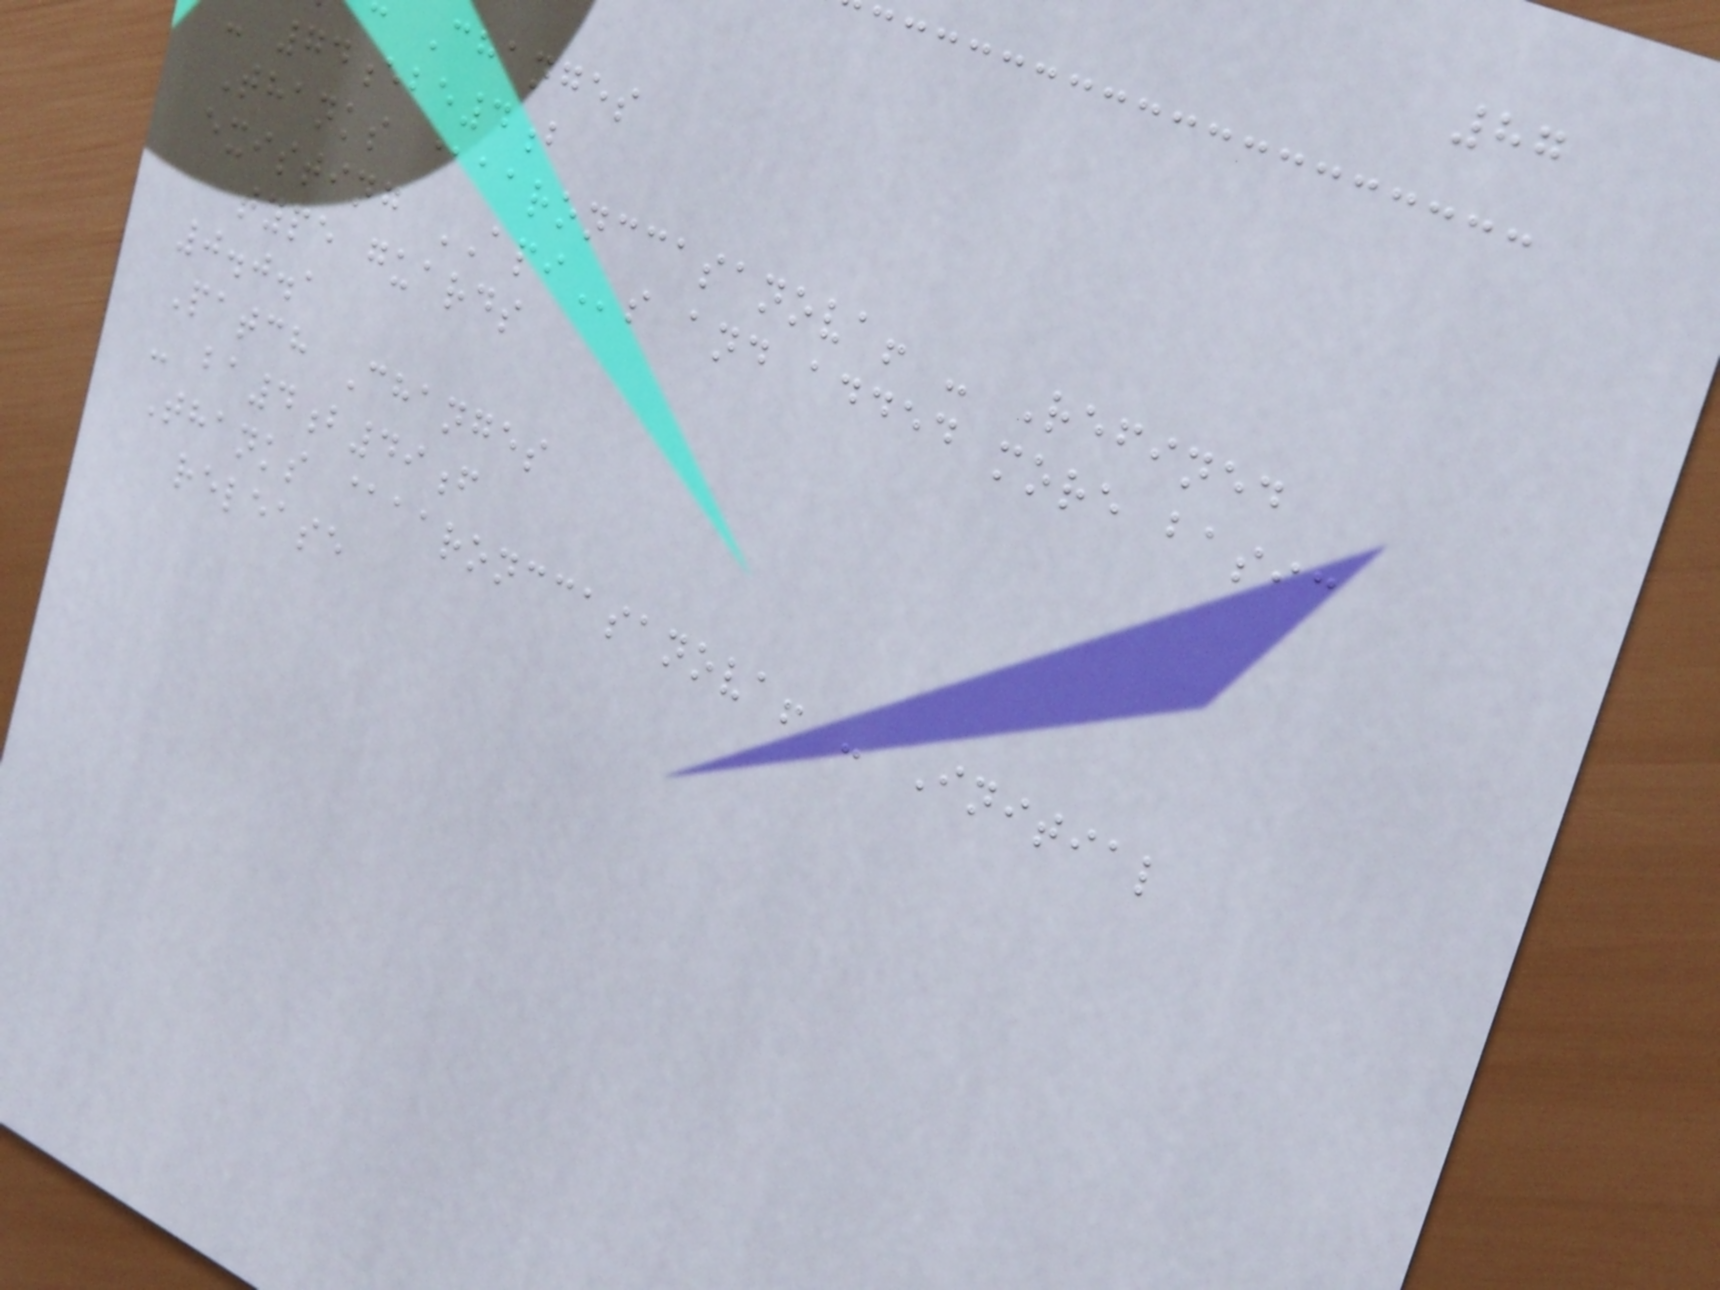87
Changes
74ebe4b
Thanks @aaronccasanova! - Refined
existing APIs and added more basic
type guards
0.0.1
Patch Changes
- ba4b49f
Thanks @aaronccasanova! - Initial
release
